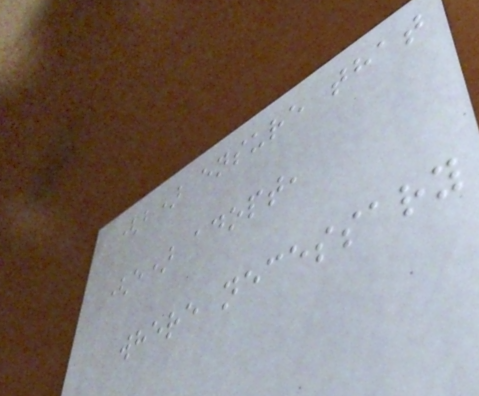(b) ensure that
(e) adopt,
where necessary
